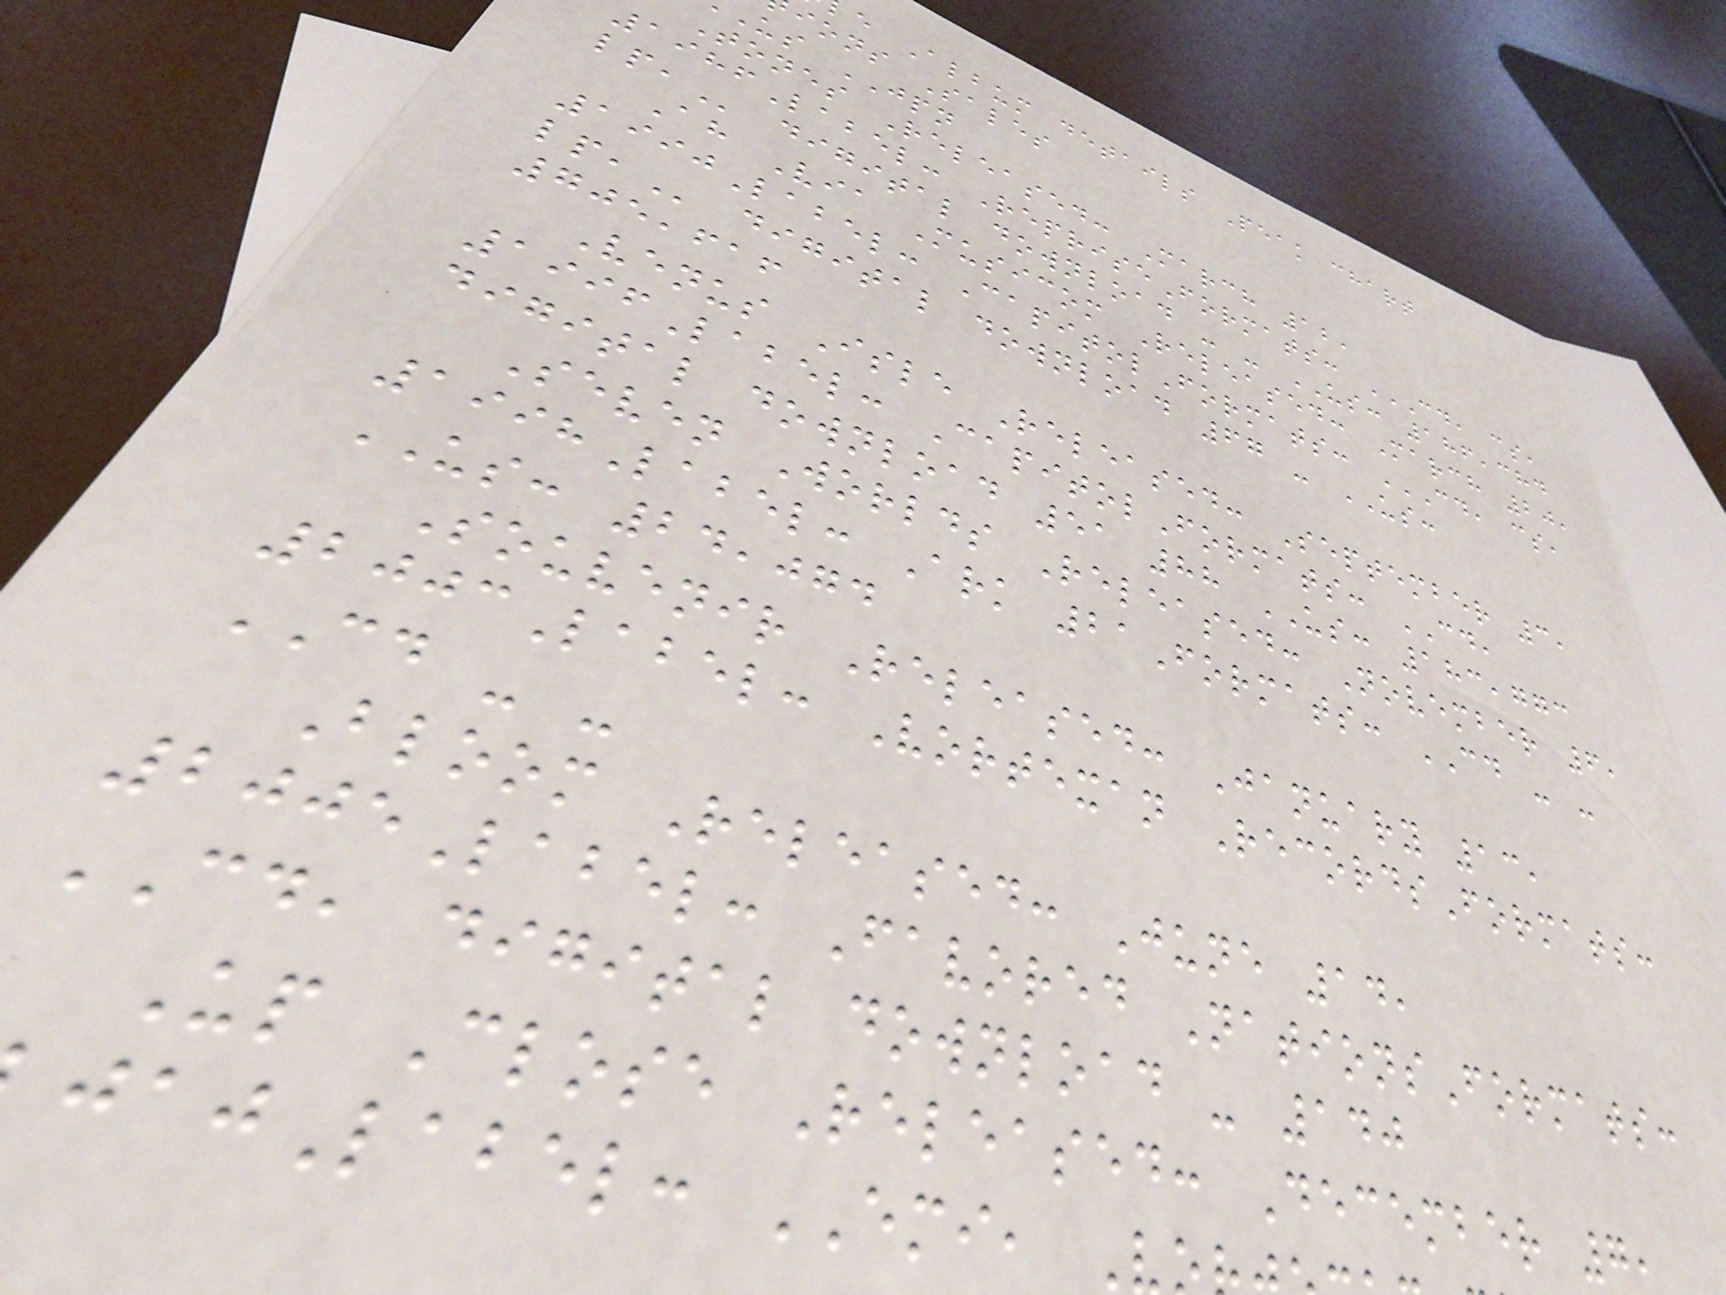e Album details Peak chart
ions Sales
us JPN
Tones Released: March 12,
1986Label: RepriseFormats: CD, CS,
digital download - - US: 186,384
Ah Via Musicom Released: March 20,
1990Label: CapitolFormats: CD, CS,
digital download 67 - US:
705,616
Venus Isle Released: September 3,
1996Label: CapitolFormats: CD,
digital download 51 88 US: 183,773
Seven Worlds Released: November 6,
1998Label: Ark 21Formats: CD - -
US: 24,074
Souvenir Released: January 13,
2003Label: Vortexan RecordsFormats:
CD - -
Bloom Released: June 14,
2005Label: Favored NationsFormats:
CD, digital download - 140
Up Close Released: December 7,
Label: EMI, V
